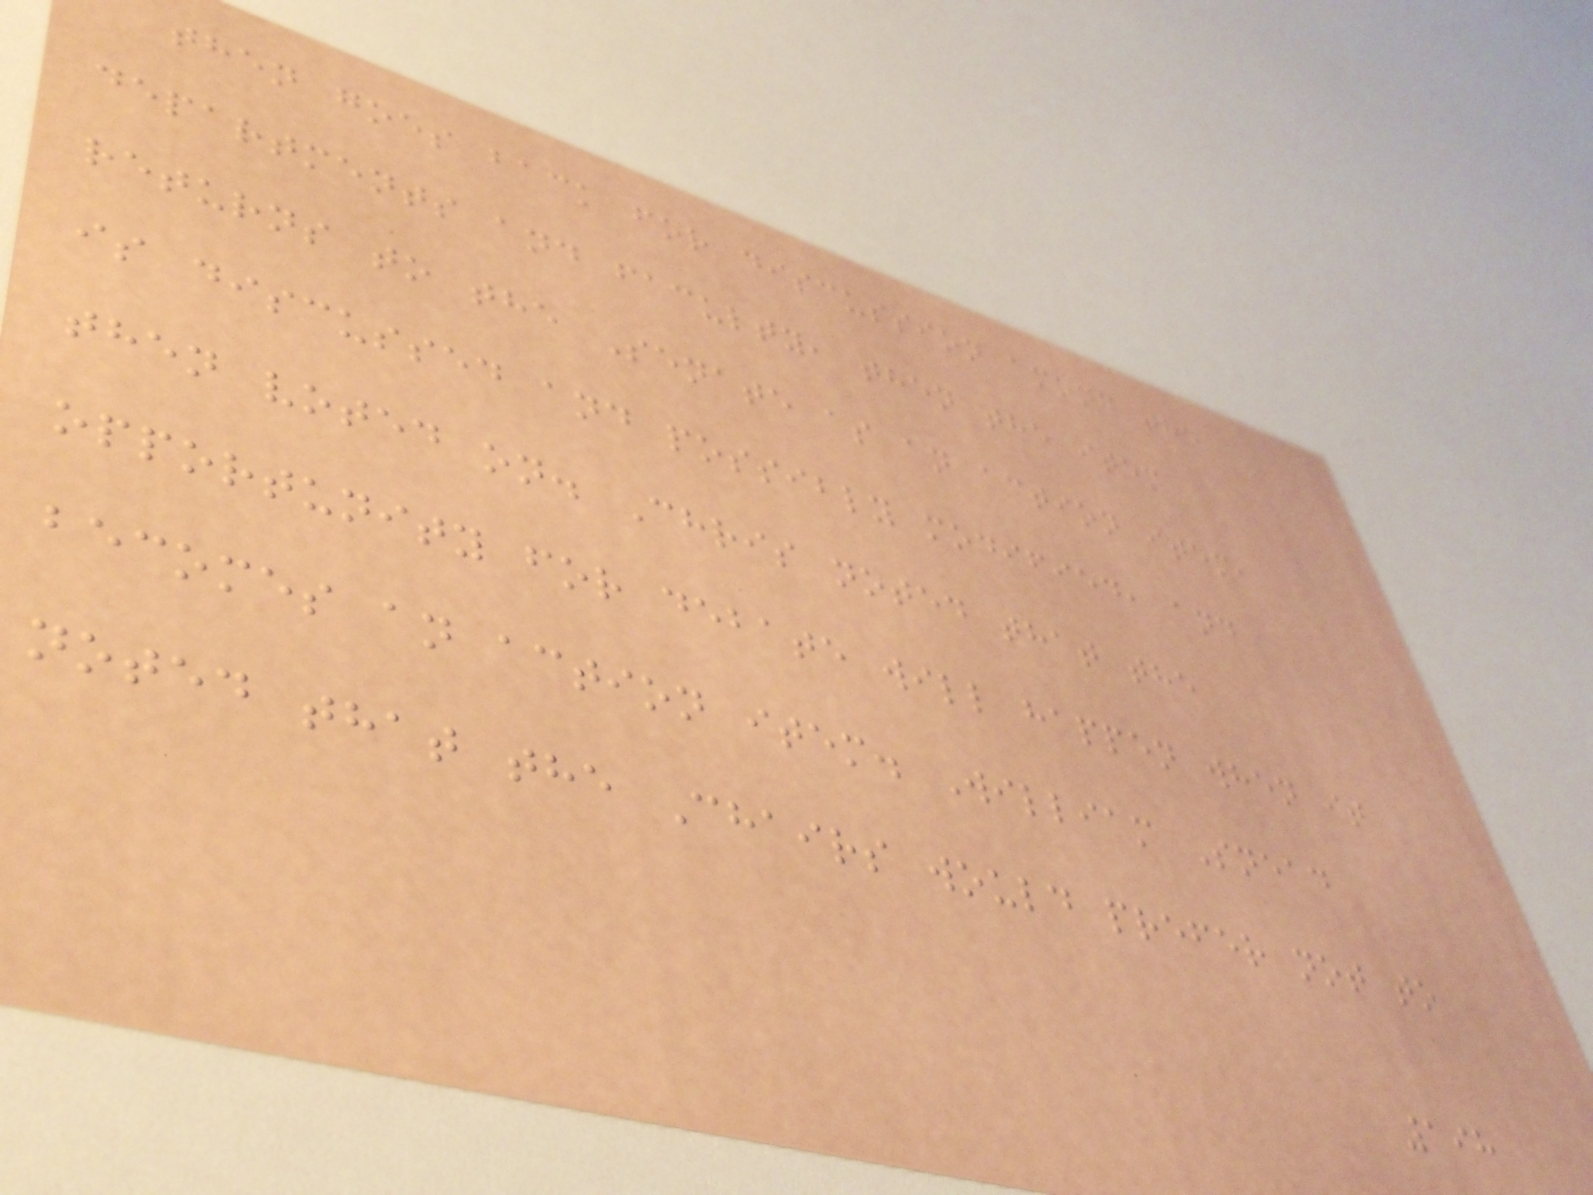then goes back for discussion among the
departments and faculty, then the item
returns to the Senate as an action item,
is discussed and possibly modified, and
then voted on. Chris noted that the
opportunity for debate will happen when it
becomes an action item. William Snead
noted that the Chairs would prefer not to
198
